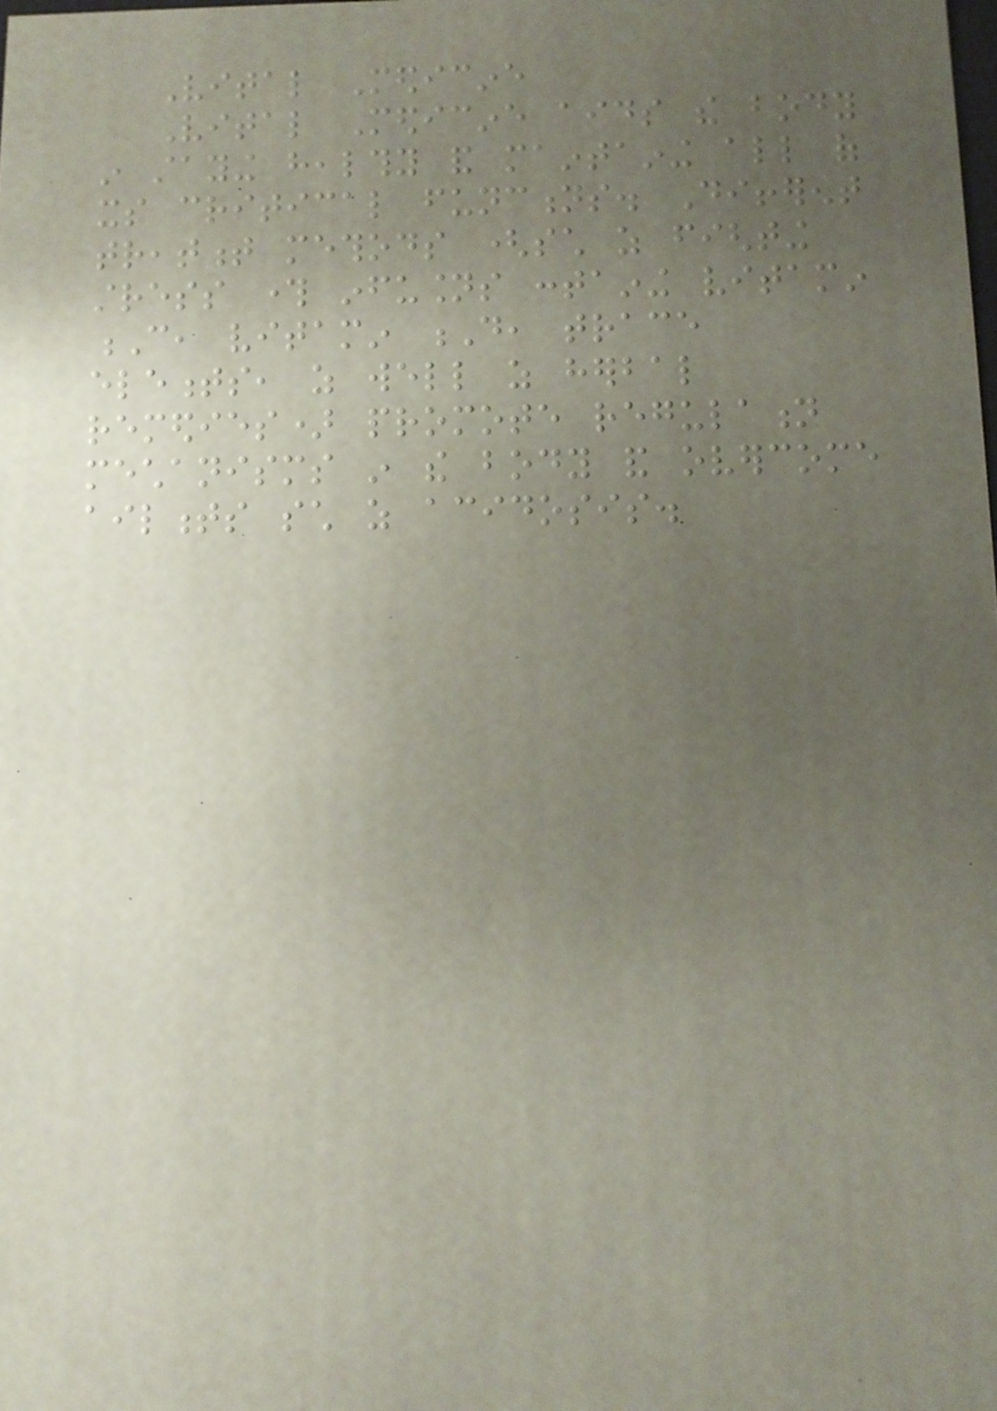Vital Medicine
Vital Medicine aids the body
in staying healthy and maintaining all of
its critical functions. Different
treatment methods (such as fighting
stress through infusions containing vitamin
C, vitamin D, trace
elements, as well as herbal
remedies) promote regulation
mechanisms in the body and overcome
ailments such as acidosis.
